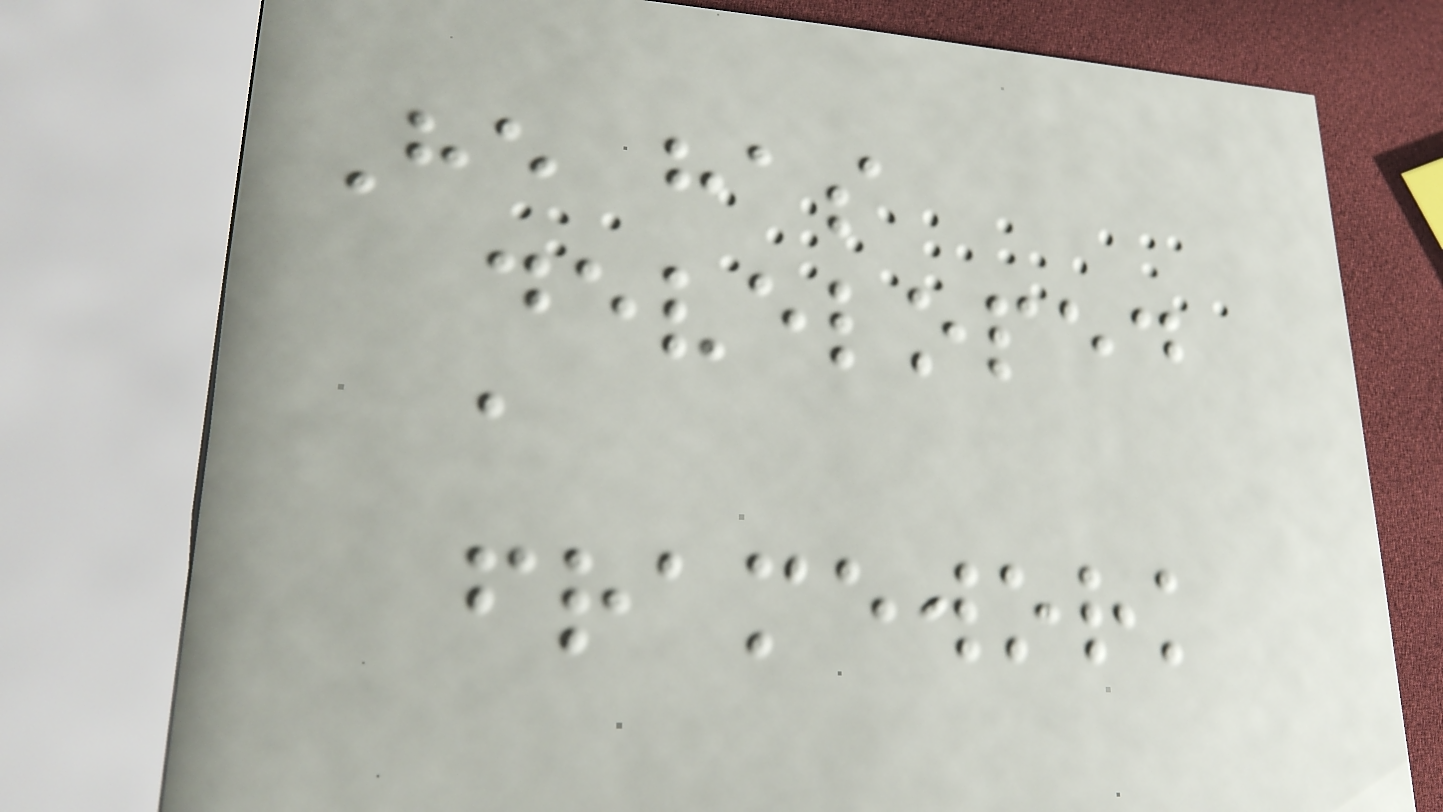He has
developed
a
framework
